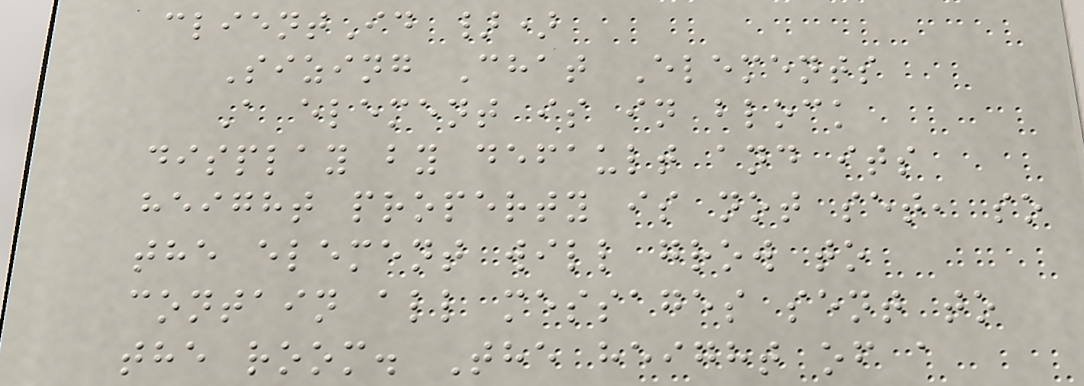clientId })
Sizing Chat Elements
A element is in block
display by default and its
height property is not set, so
the element will grow to
contain all messages sent to
the room. The height of a
